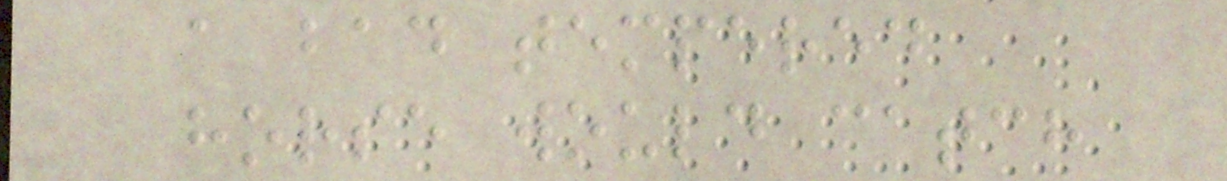a bad tempered
horse would catch
